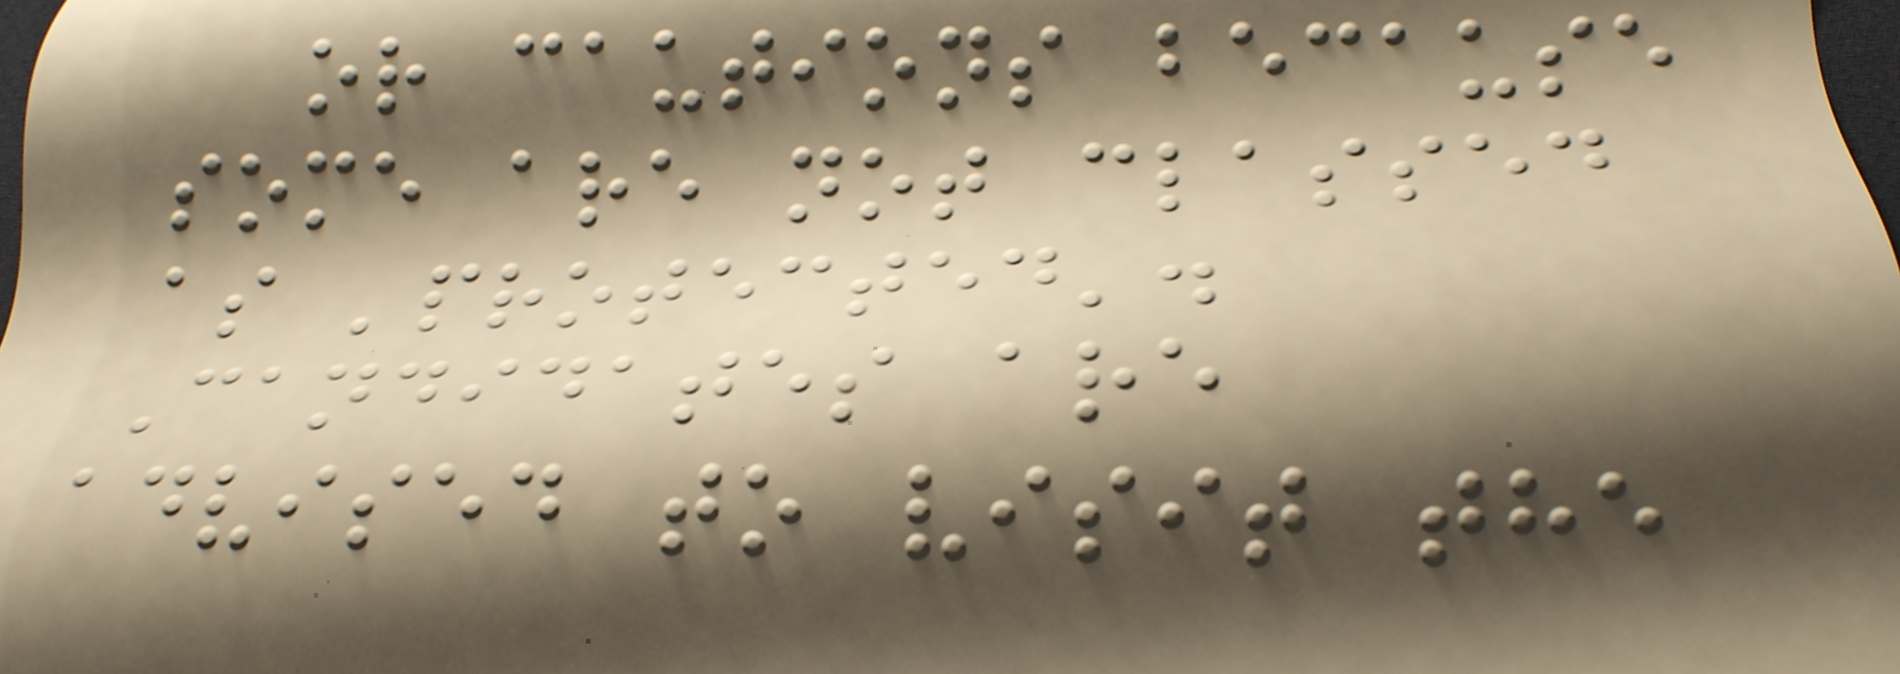or cautions because
some are not classed
as 'protected'.
Candidates are
advised to visit the
